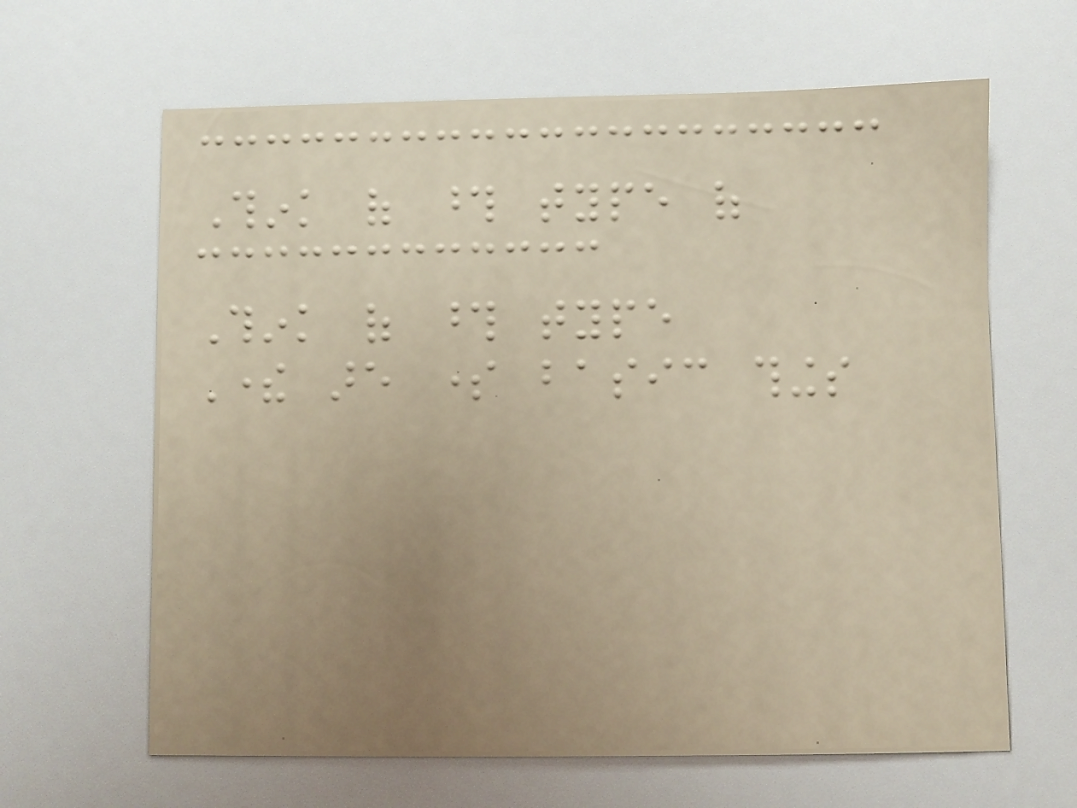Think of those type of
Think of those type
There are some basic things
